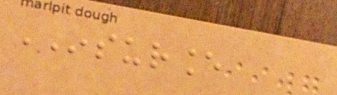INSURANCE
